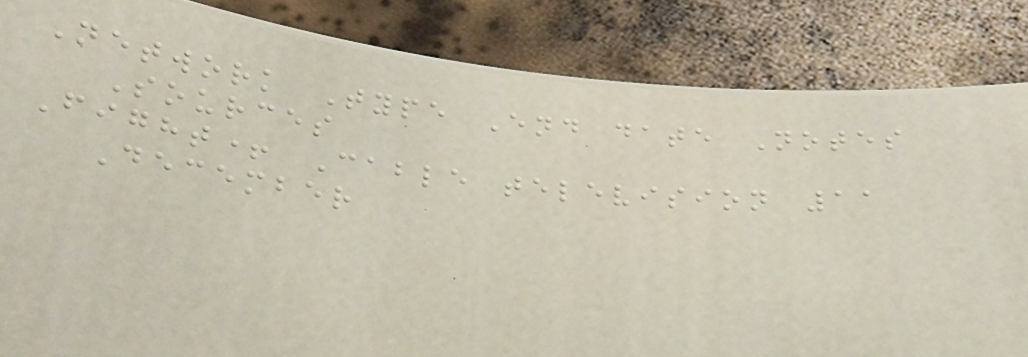Network Type End date Notes
Sources
Fight+ Cable television 11
December
